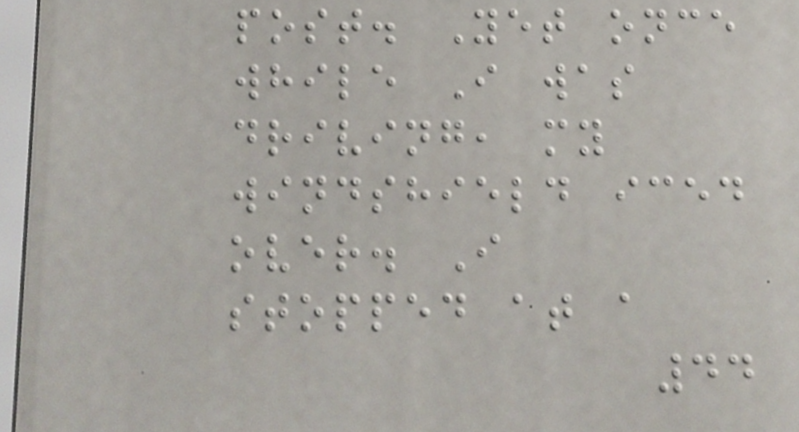post. Yet once
while I was
driving, my
windshield iced
over. I
stopped at a
44
